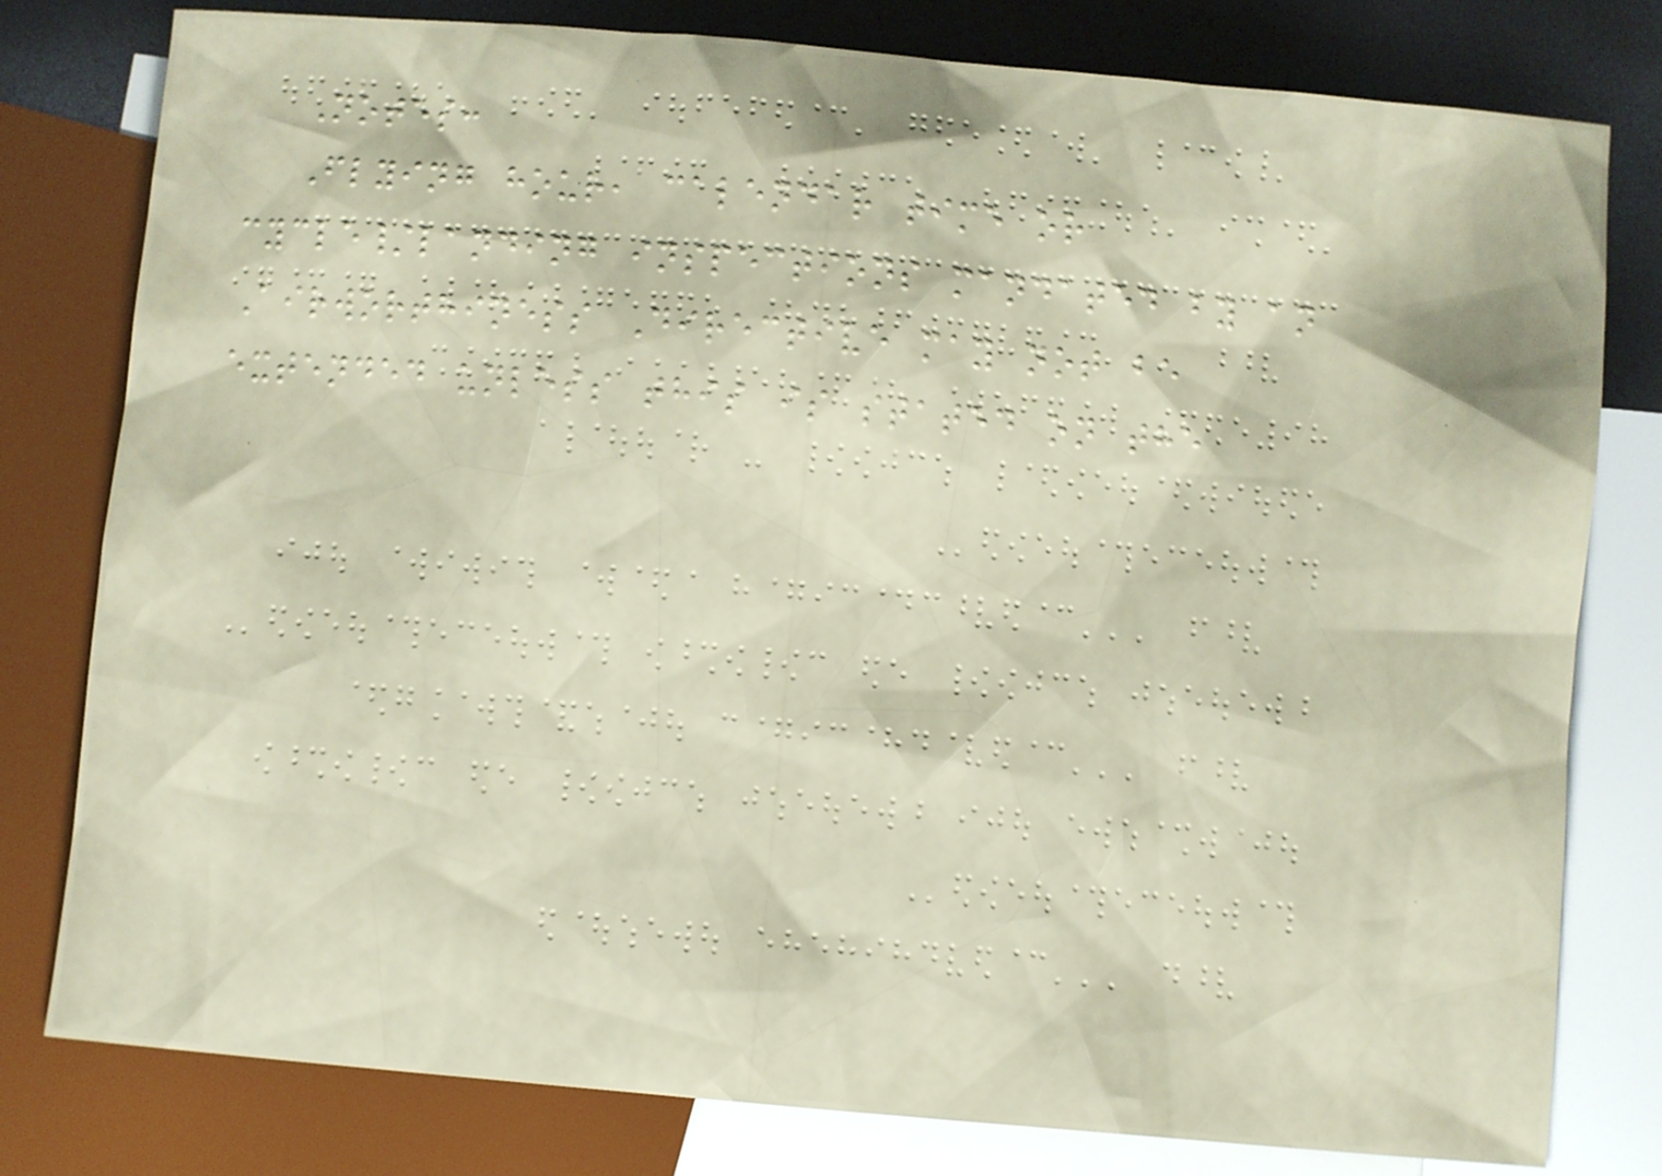Notes:
Flying hour, calendar time or
cycle/landing inspections mandated by an
Airworthiness Directive may not be
extended unless this is stated on the
